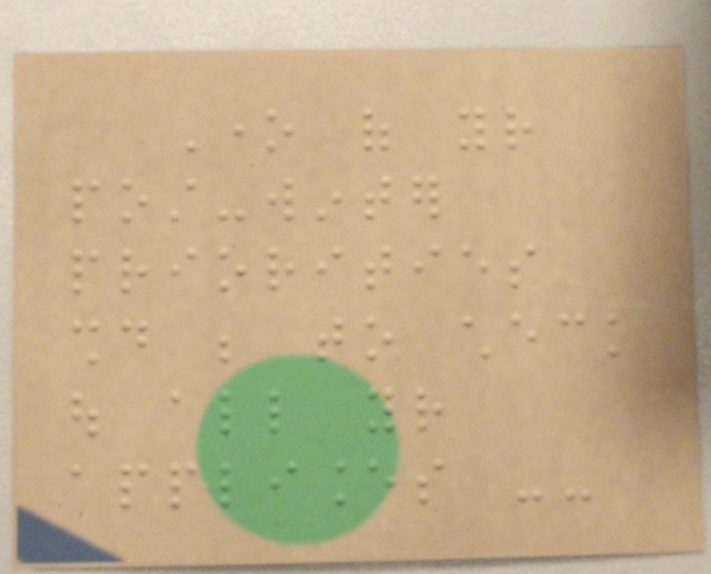One of your
post-winter
priorities
should be to check
out all your
appliances --
